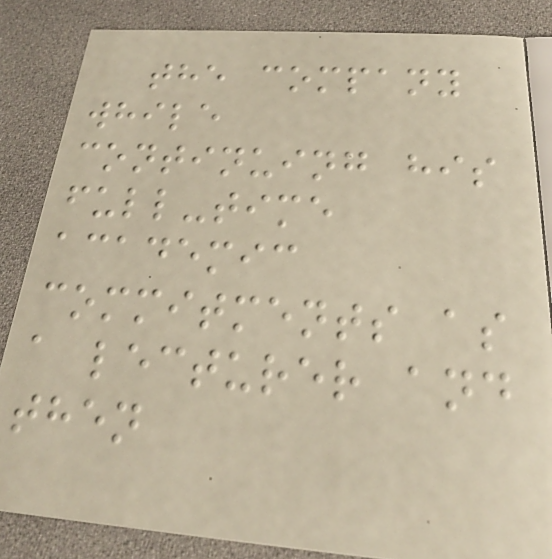the company
while
continuing his
full-time
academic
commitments as
a lecturer and
then
